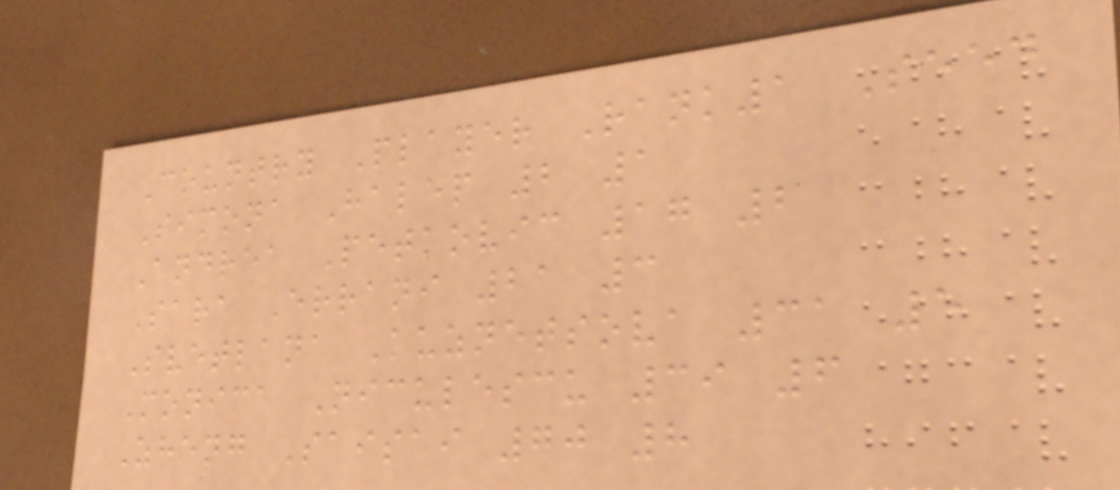Country Player Rank1 Seed
Simona Halep 2 1
Andrea Petkovic 17 2
Sara Errani 21 3
Svetlana Kuznetsova 31 5
Monica Niculescu 39 6
Zheng Saisai 70 8
